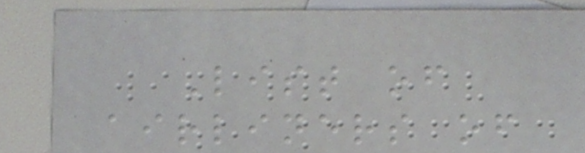List of
airliners of
